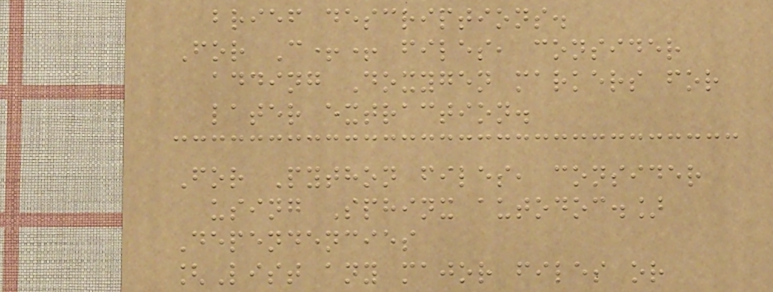brief descriptions.
For C++ files, consider
adding Doxygen markers for
later extraction.
For Python files, consider
using Sphinx autodoc.]
Dependencies
[List any major files or
